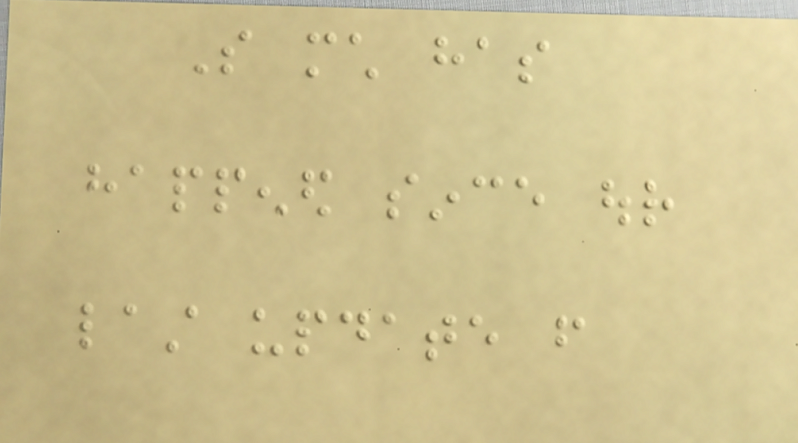So much has
happened since our
last update from
